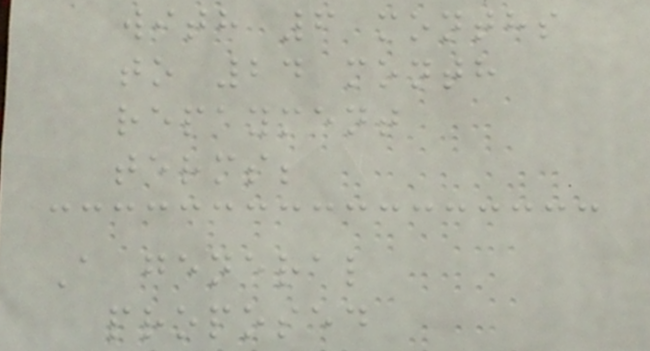with 6 months
to 24 month
repayment
terms;
A general
proposed
